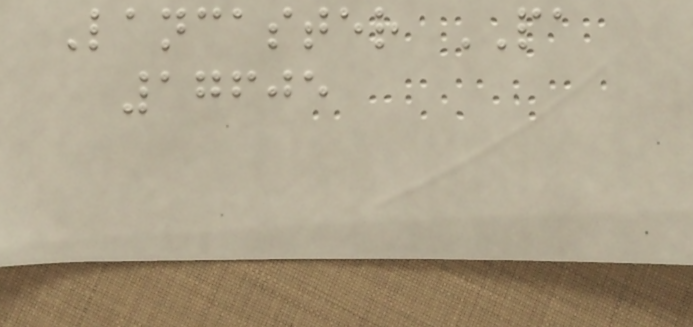Lancaster PA
17605
